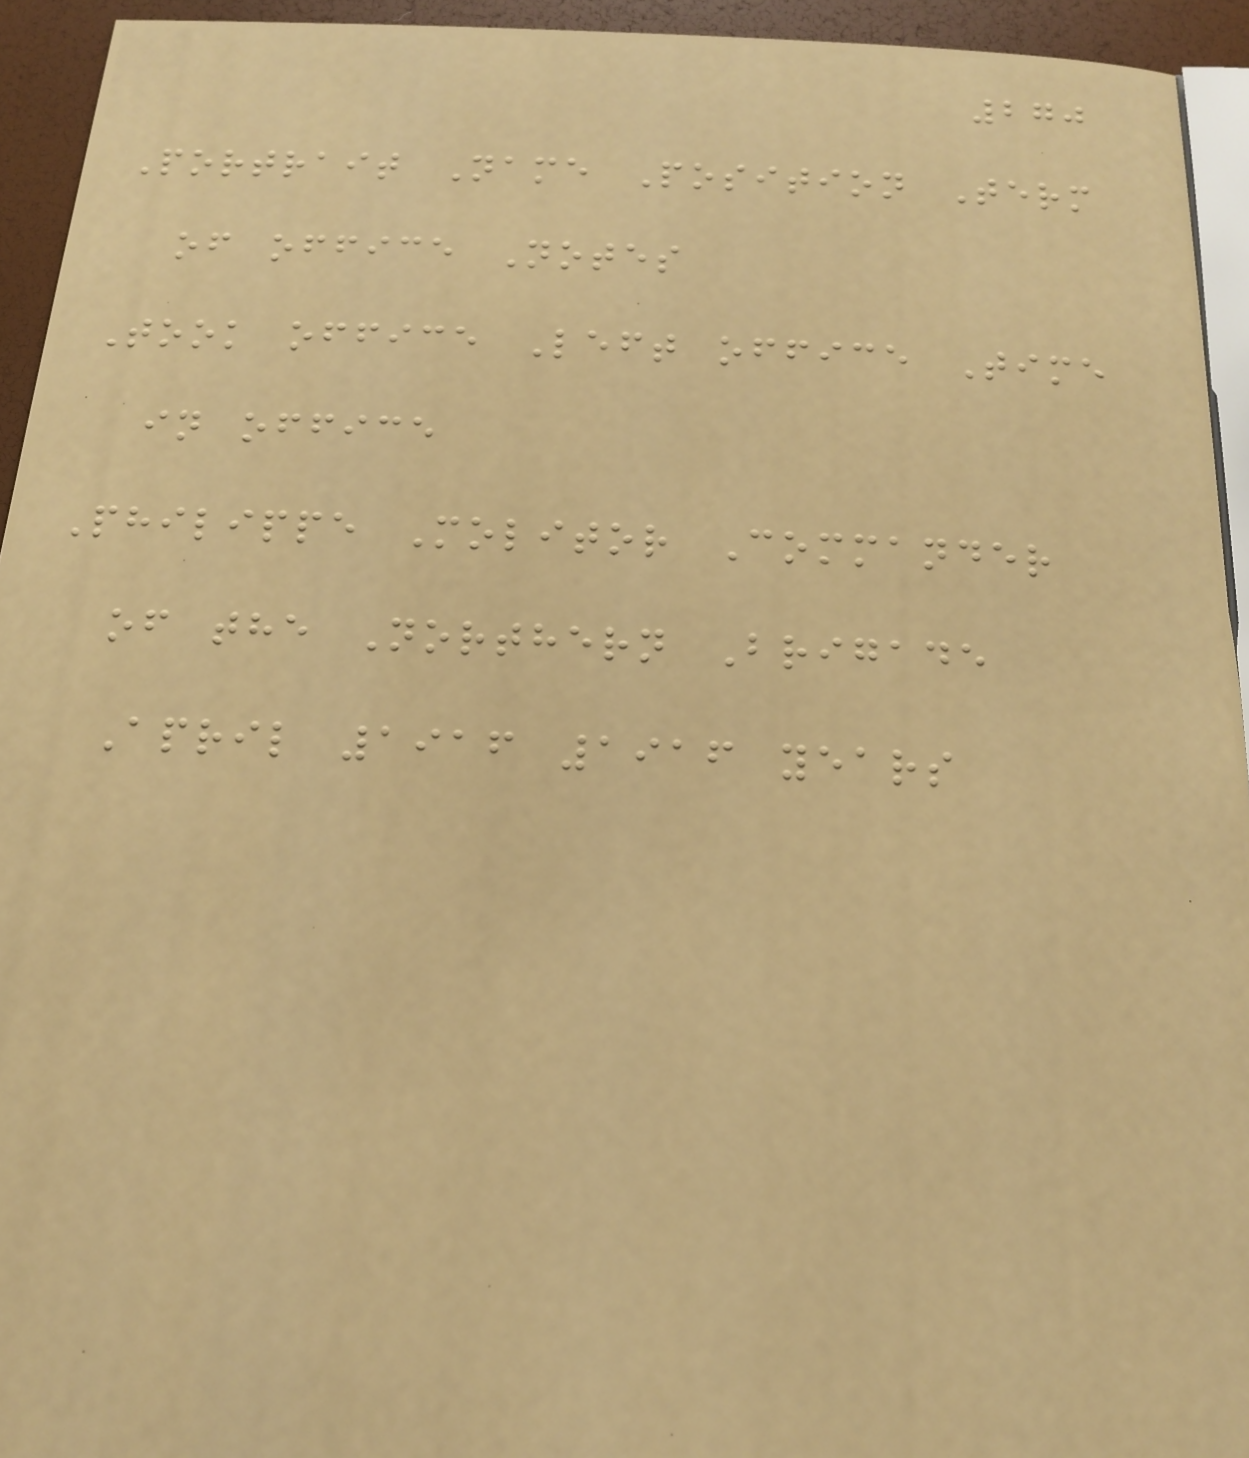270
Portrait Name Position Term
of office Notes
Took office Left office Time
in office
Philippe Molitor Commander
of the Northern Brigade
April 1916 1916 years
